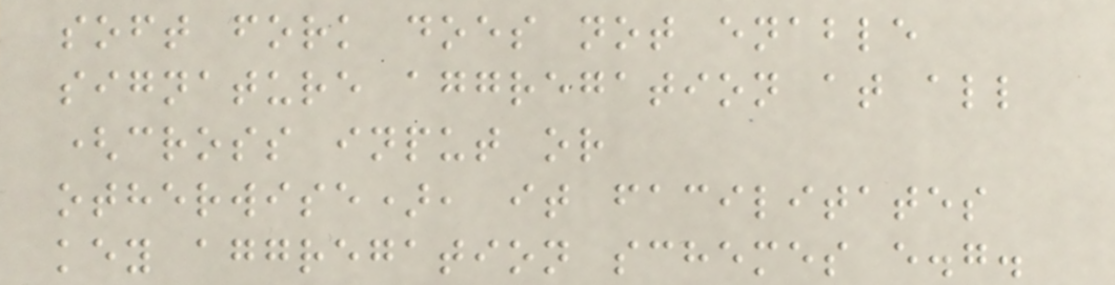soft fork does not enable
signature aggregation at all
(cross input or
otherwise), it facilitates
key aggregation schemes e.g.
